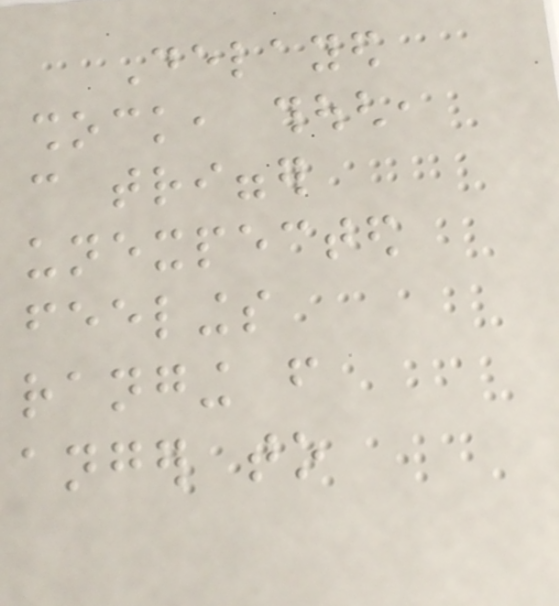Delayed
shock, though,
can trigger
unexpected
feelings
ranging from
anger to
